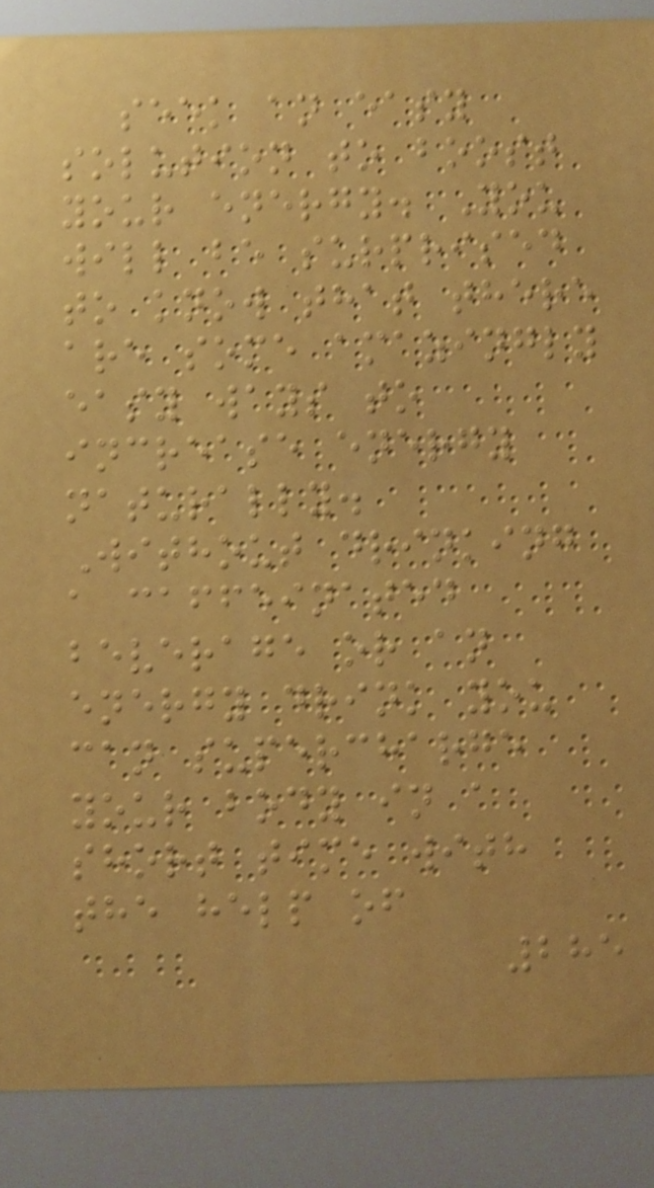seek an easy
solution to boost
your energy. You
will be surprised
to know that there
are some amazingly
easy ways to
increase energy
naturally.
Without drinking
a caffeinated
beverage or an
energy drink you
can supercharge
your body in a
short time with
the help of
285
